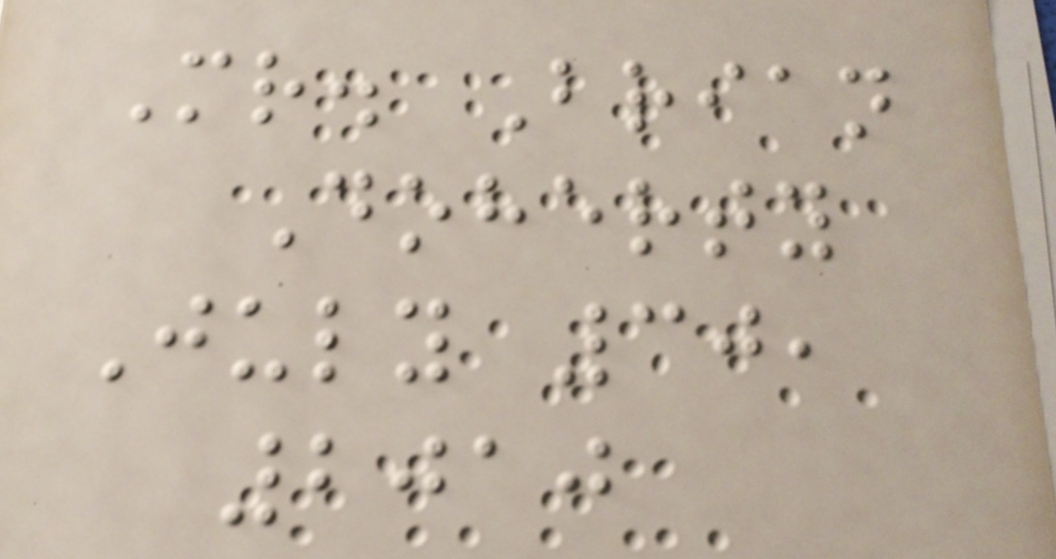Mr. Brian
Doherty
July 30,
2010
